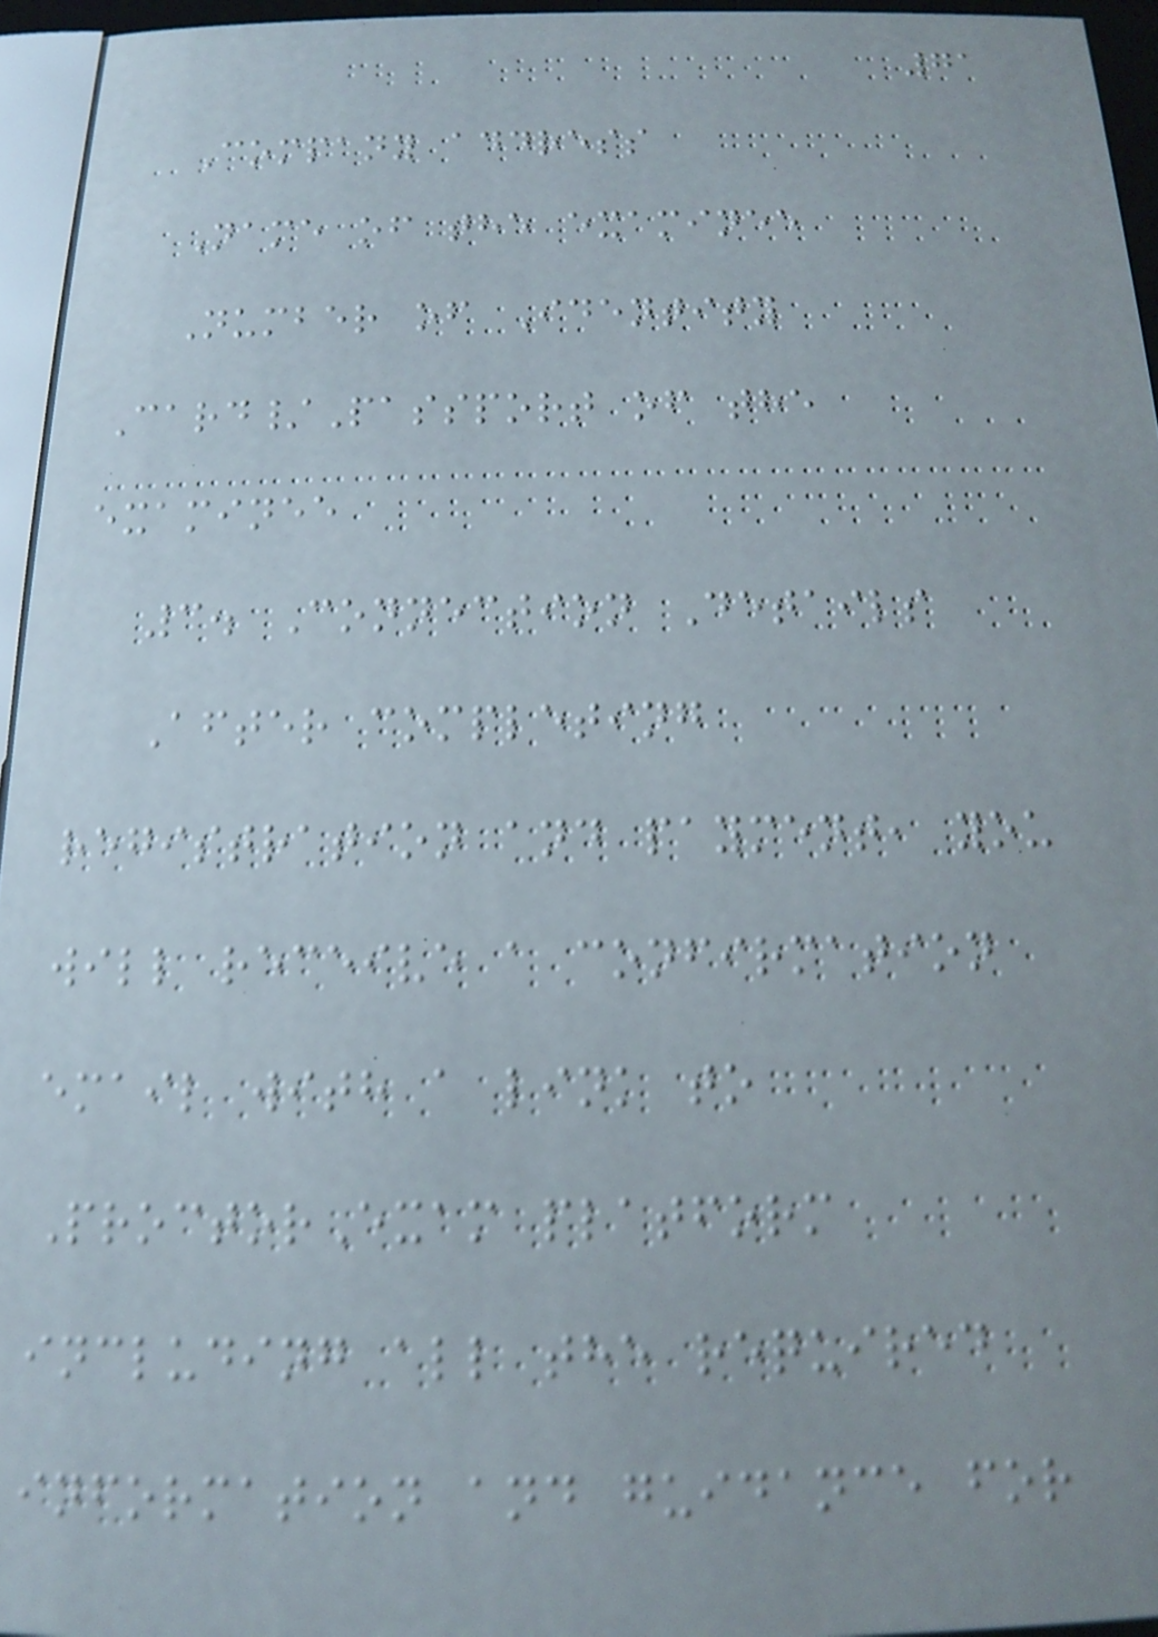71
Company address
Name of the examinee
Number of Identity
Card/Passport of the
examinee
3. Connection Details
After completing
registration and payment, you
will receive a confirmation
email with a link to
ProctorExam platform
including all the required
information and guidance for
